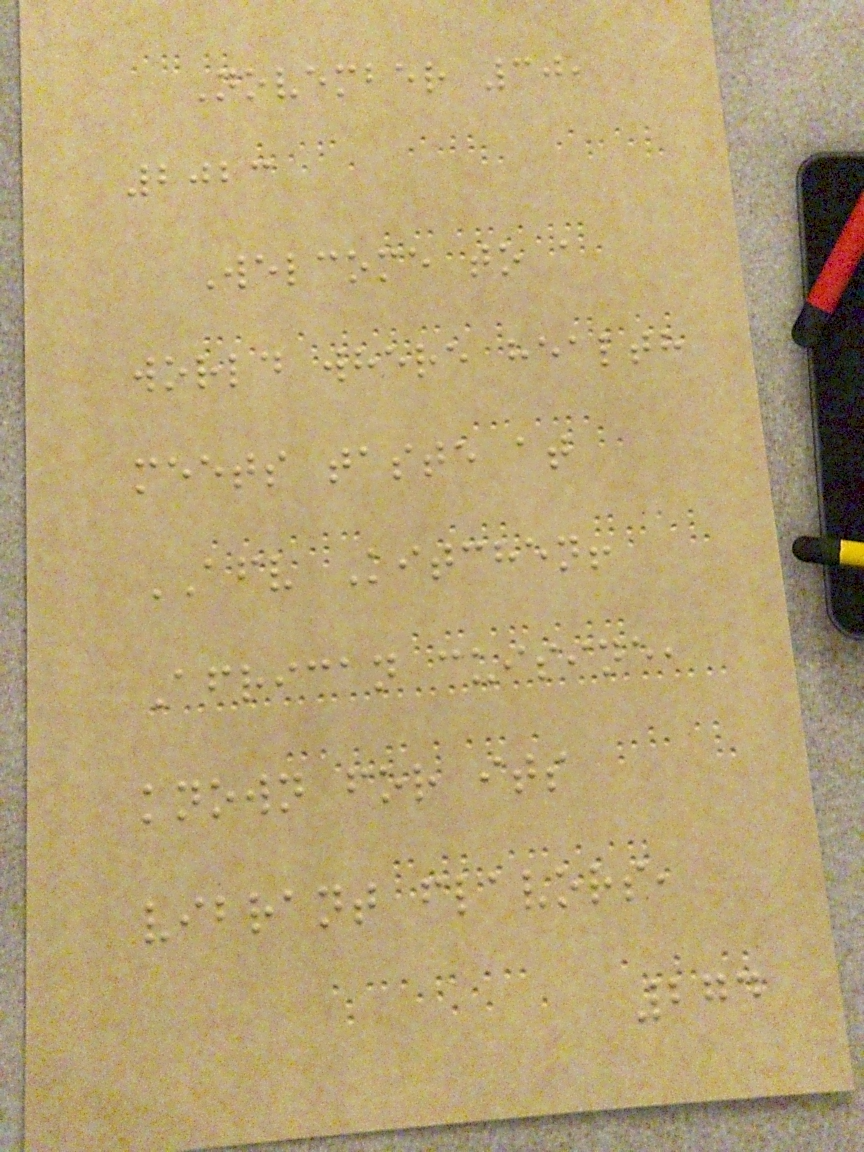November 30,
2023
Welcome to a
world where health
meets taste at
AFV Kitchen!
African cuisine,
known for its
vibrant flavors,
274
